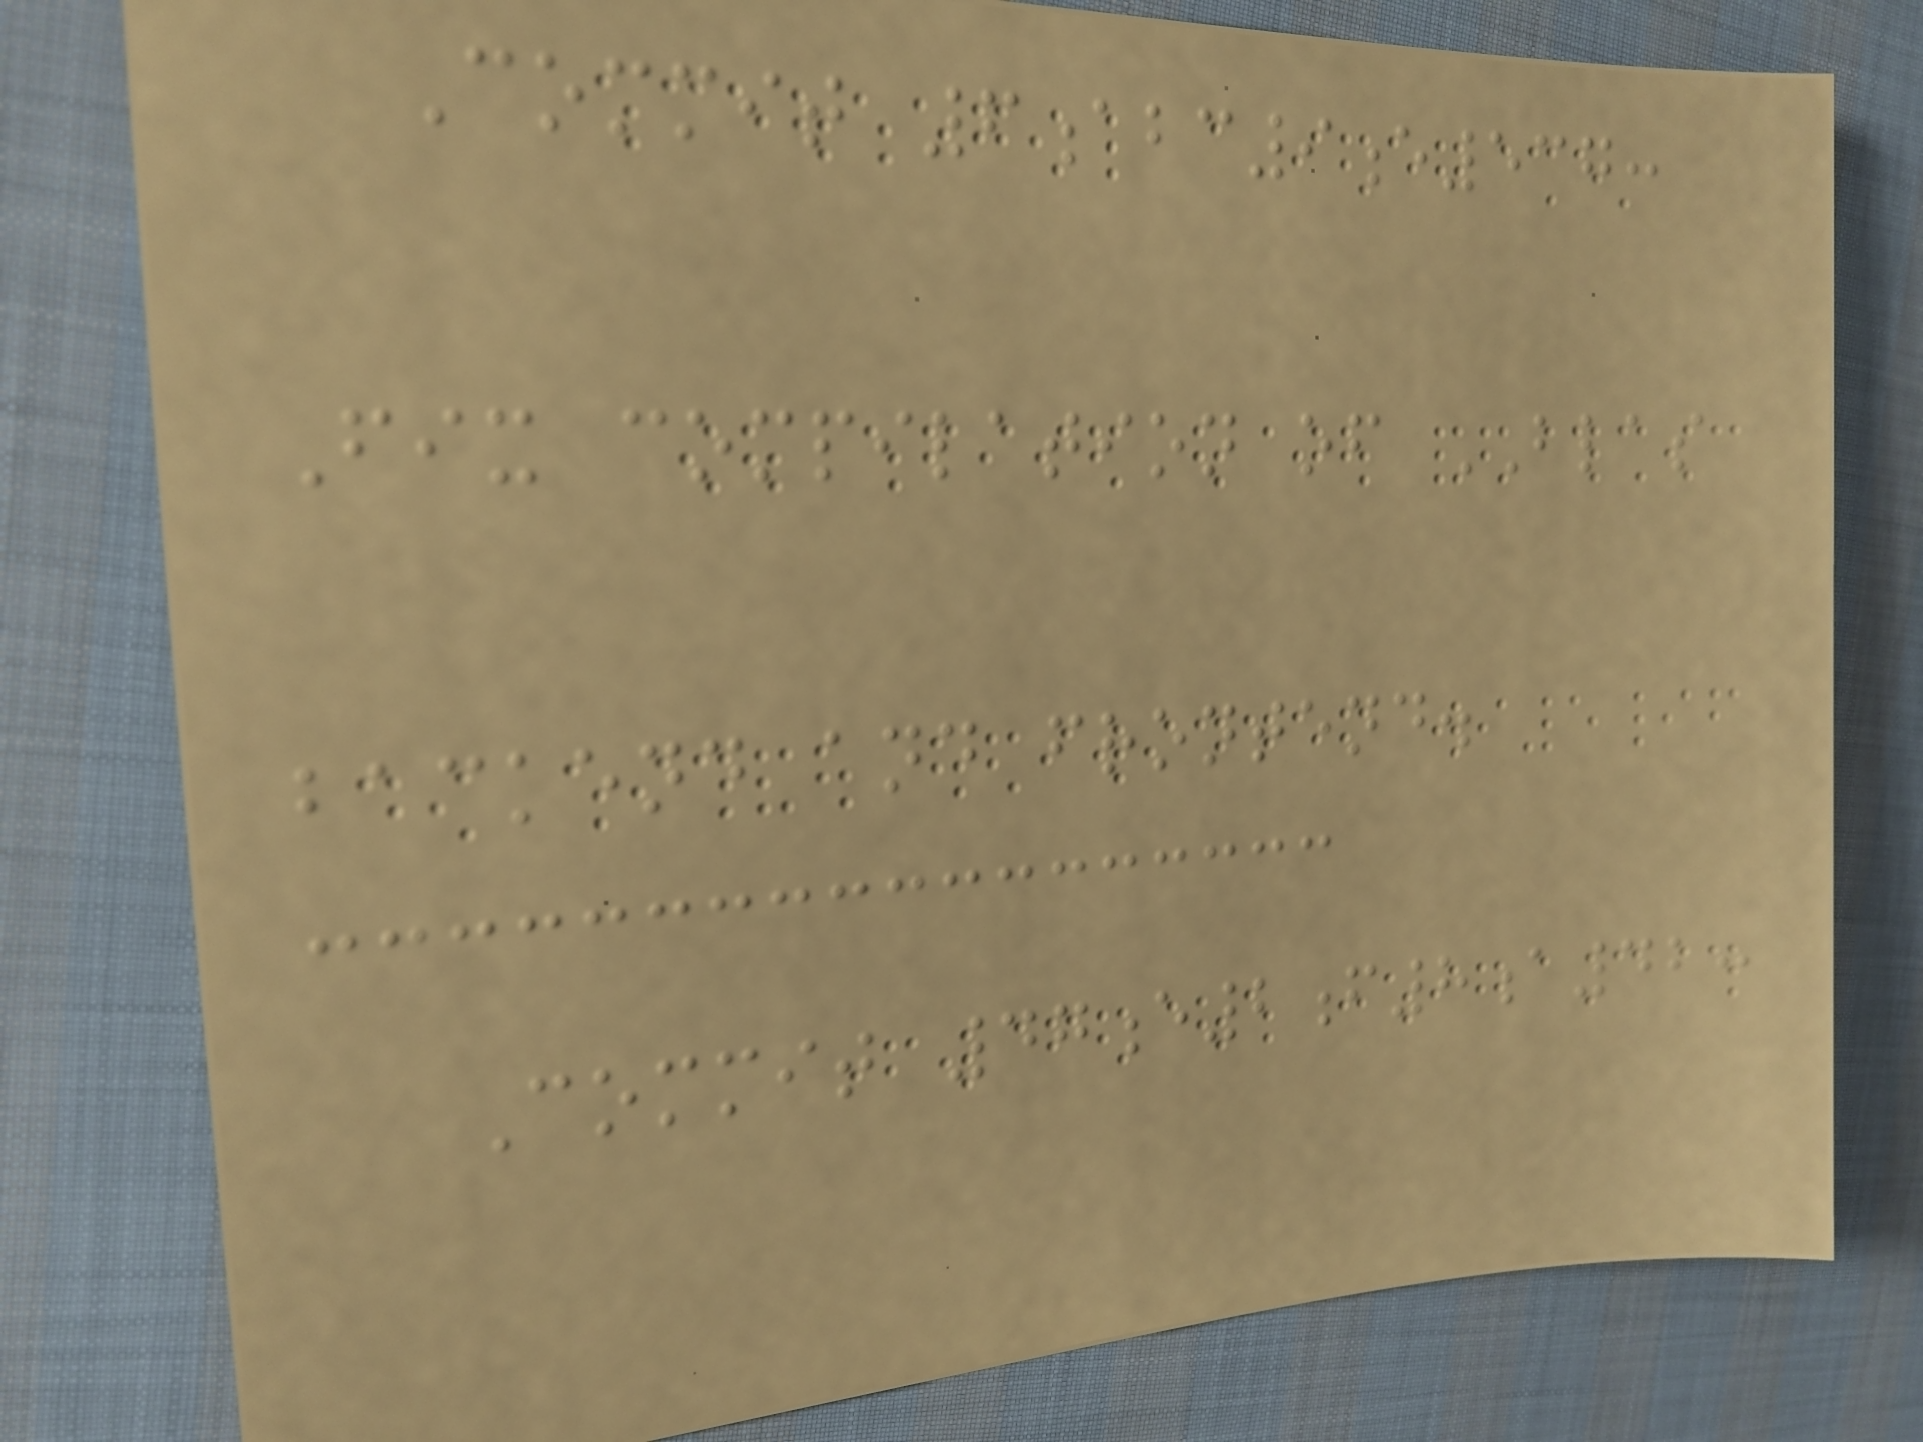Commit 6abc9e537:
Fix compilation of BLAS
backend and frontend.
Commit 47e2f8a42:
